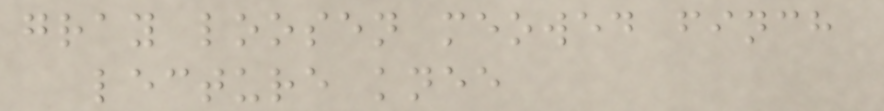gray loosen meowed finch
lecture knee
